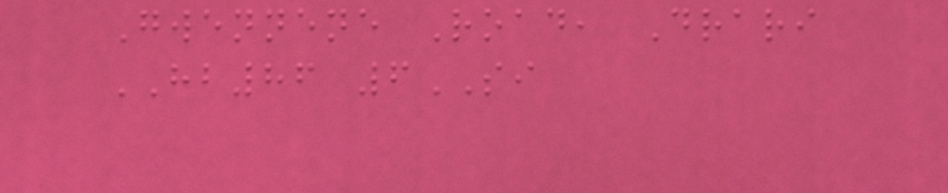Gwennene Road, Drari
HB86 6SI
